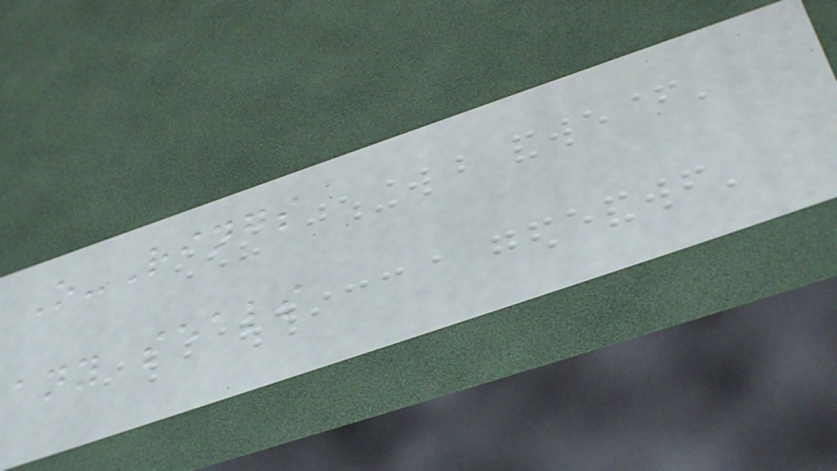O-Rings
any seals
